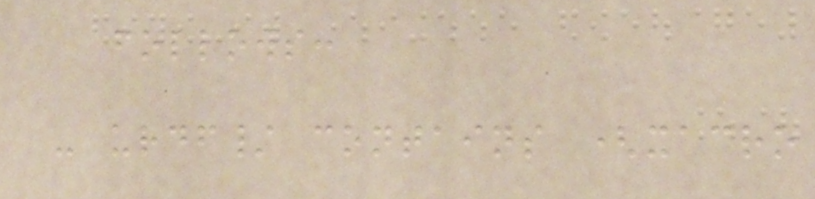follows:
- urdf/ contains (xacro
